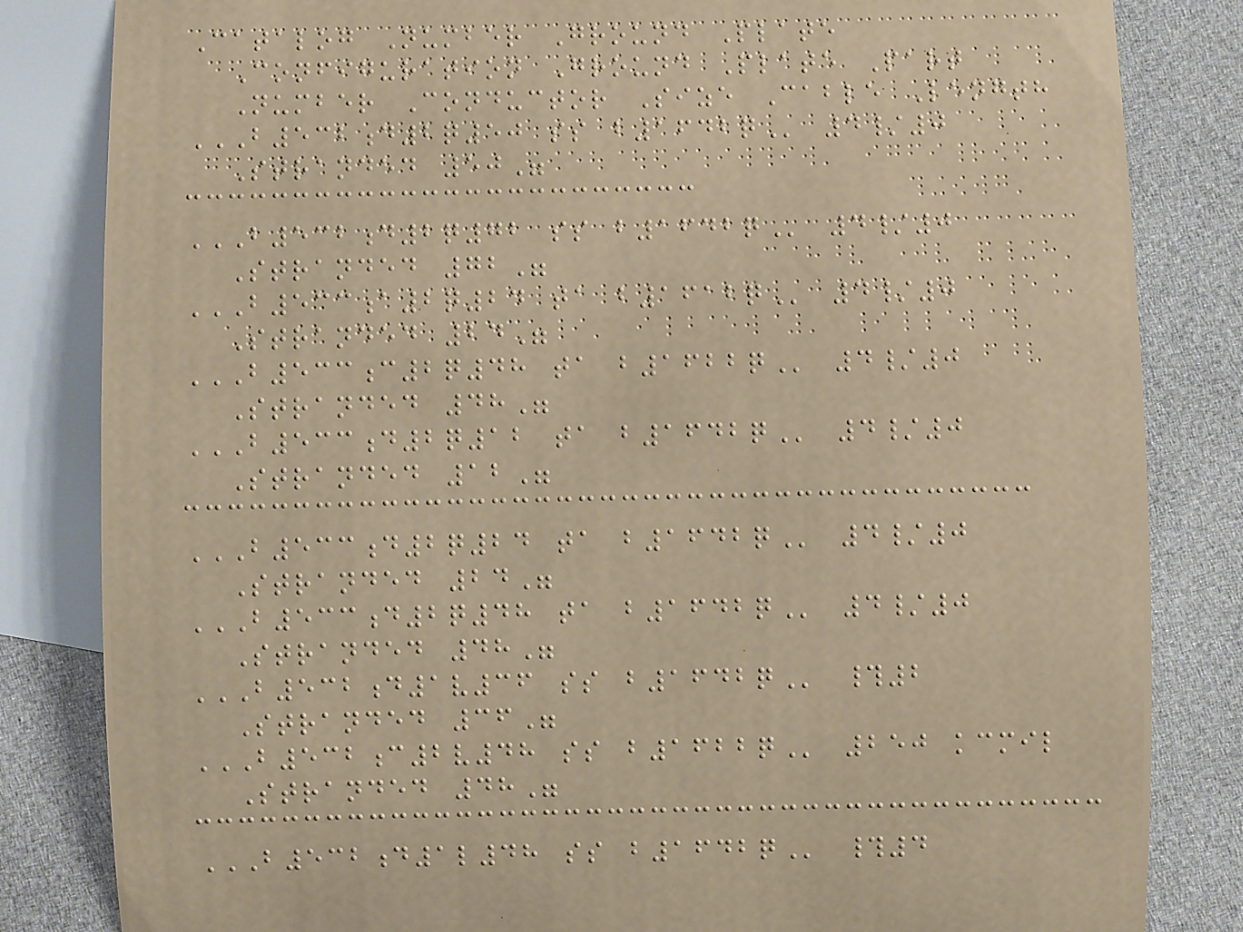Catalog Number Ground Plate
Configuration Ground Plate Part
Number Conductor Size Cable Length
B532D2Q50 SS B1642Q 4/0
Stranded 50"
B532D2Q72 SS B1642Q 4/0
Stranded 72"
B533A2Q24 TA B1612Q 4/0
Stranded 24"
B533C2Q48 TA B1622Q 4/0
Stranded 48"
B533D2Q12 TA B1642Q 4/0
Stranded 12"
B533D2Q24 TA B1642Q 4/0
Stranded 24"
B533D2Q48 TA B1642Q 4/0
Stranded 48"
B532D1V36 SS B1642Q #2
Stranded 36"
B532C2V48 SS B1622Q 250 kcmil
Stranded 48"
B532D1L48 SS B1642Q #4
